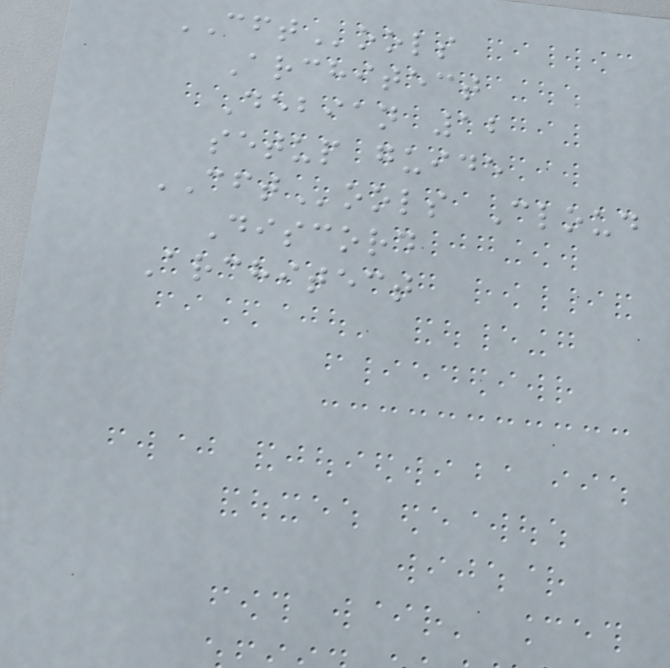CFTools
Architect
Debian 12
setup guide
CFTools Cloud
Discord
Architect
